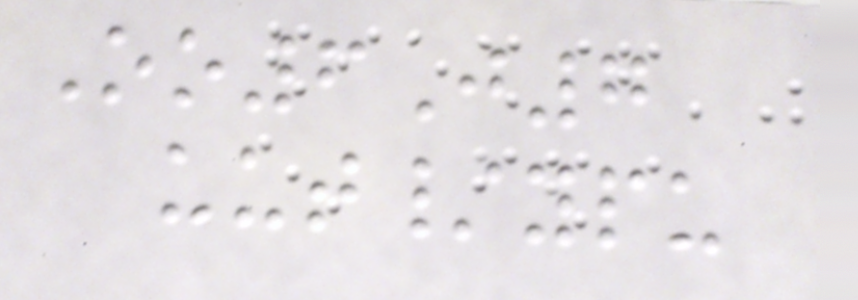Oo6J7
uut/ypu
